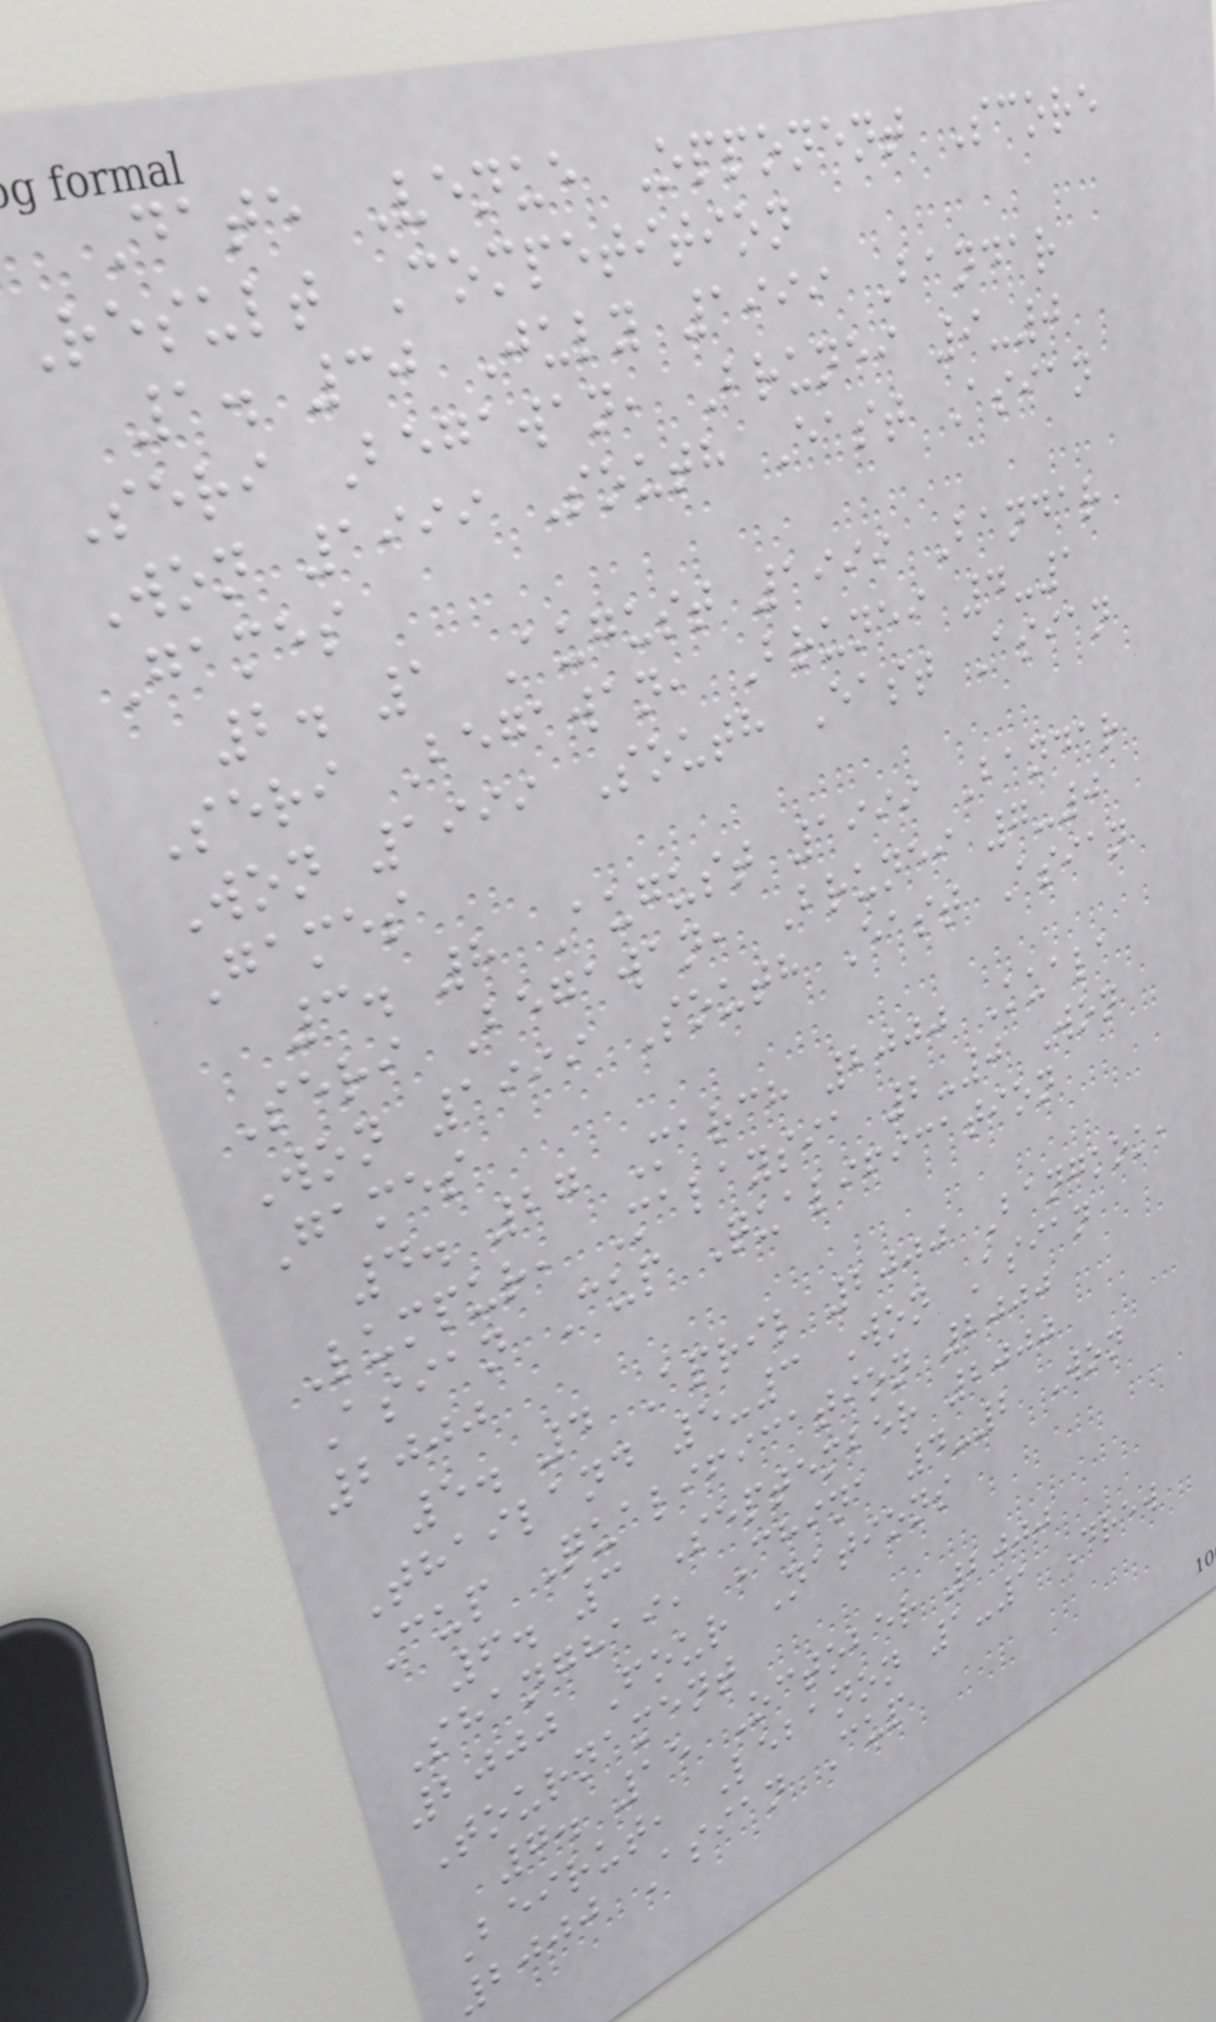Date Venue Opponent Score
Result Competition
1. 30 July 1999 Bandar
Seri Begawan, Brunei 9-0
Won 1999 South East Asian
Games
2. 1 August 1999 Bandar
Seri Begawan, Brunei 4-1
Won 1999 South East Asian
Games
3. 8 August 1999 Bandar
Seri Begawan, Brunei 7-0
Won 1999 South East Asian
Games
4. 27 March 2000 Kuala
Lumpur, Malaysia 2-0 Won
Asian Cup Qualification
2000
5. 4 April 2000 Bangkok,
Thailand 5-3 Won Asian
Cup Qualification 2000
6. 3 September 2000
Shanghai, China 4-2 Won
2000 Four Nations
Tournament
7. 15 October 2000
Beirut, Lebanon 1-1 Drew
2000 Asian Cup
